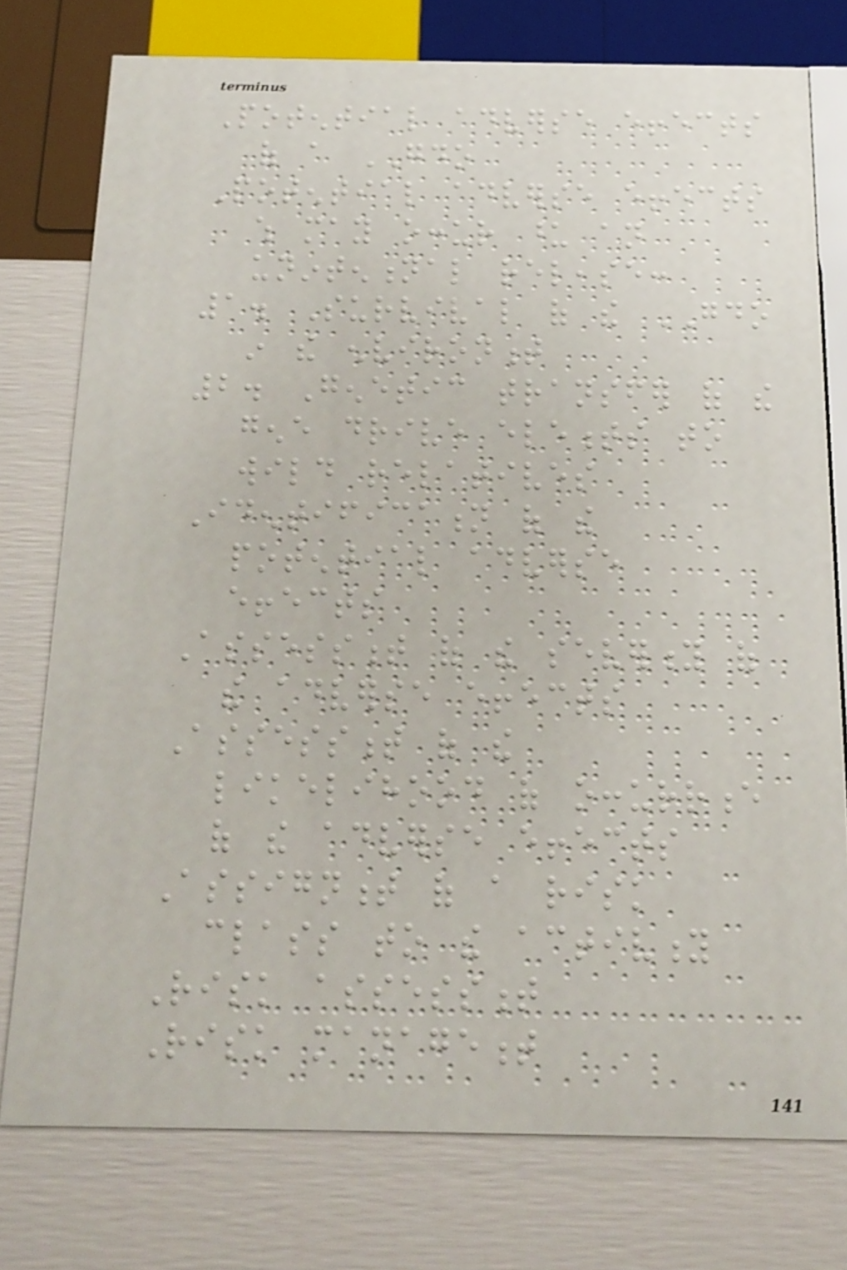Potential adverse effects
of a GDO
Potential adverse effects
which may occur upon an
unintentional release:
1. Survival of the GDO
in the environment
2. Genetic transfer of the
gene drive elements to
wild relatives
Identification of the
potential adverse
effects
Assessment of the severity of
the adverse effects
Assessment of the
likelihood of occurrence
of the adverse effects
Assignment of a risk
class to the activity
Risk assessment
Risk management
